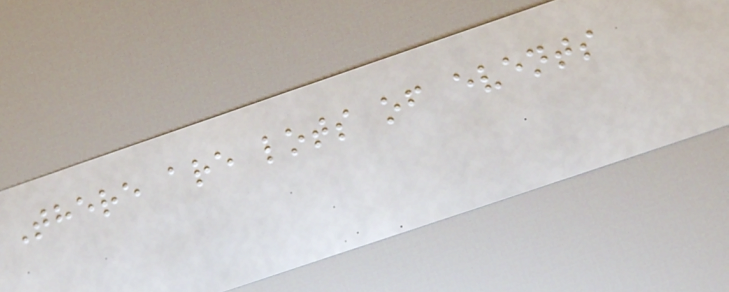There are lots of events
